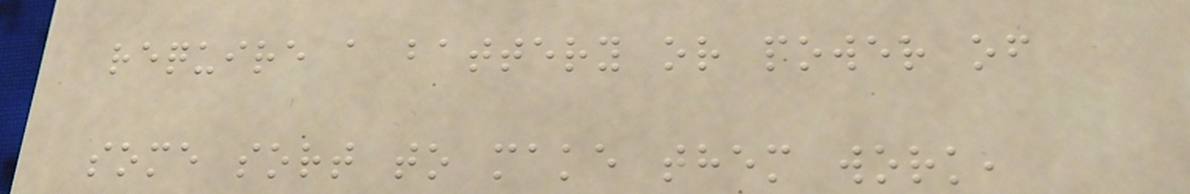require a battery or power of
some sort to make them work,
